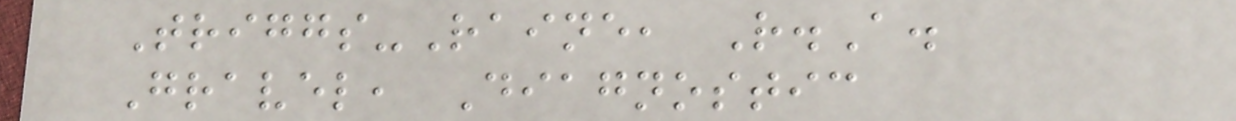Triggs-Raine, R.A.
Gravel, Diagnostic
